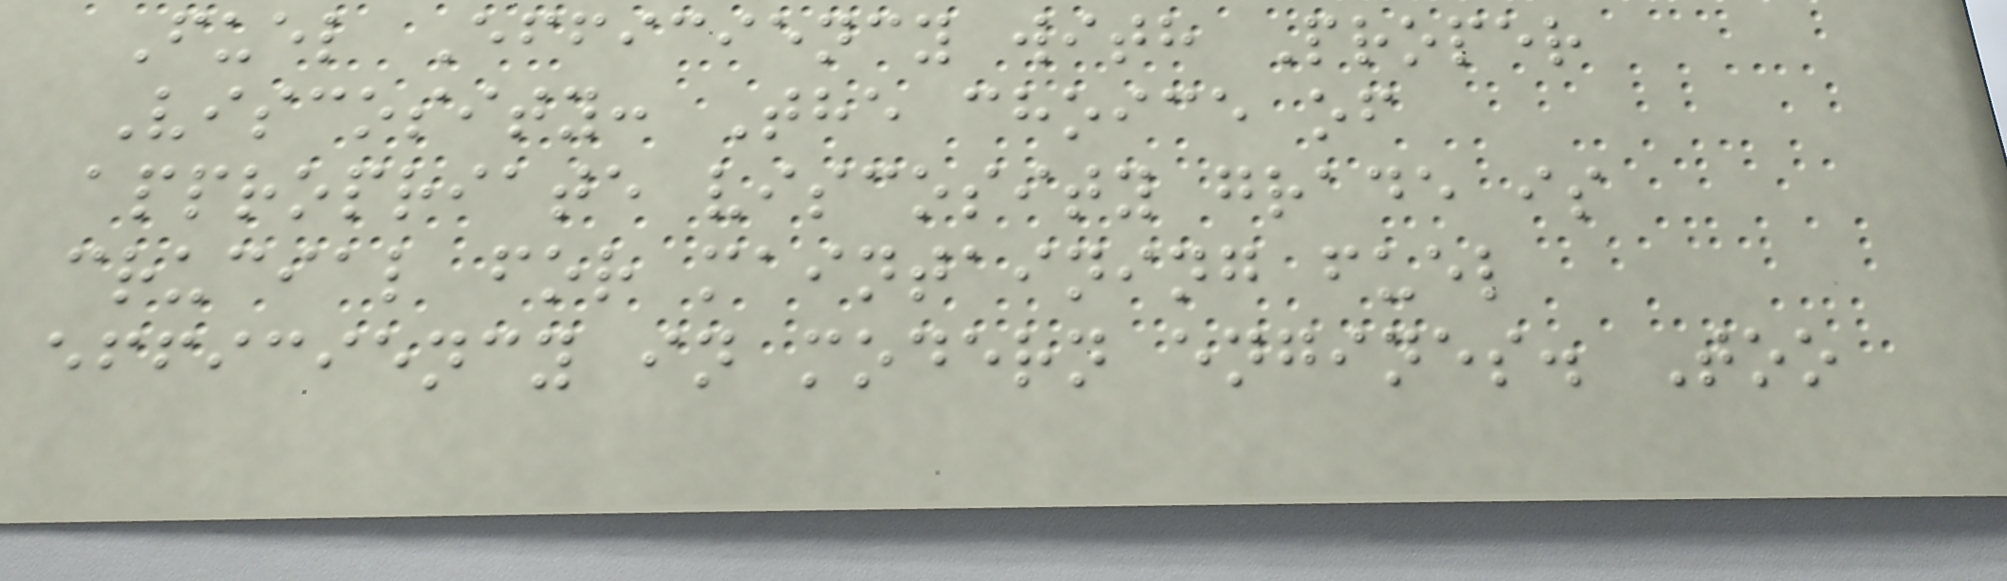Fuel Efficiency with Proper
Viscosity: The choice of
appropriate viscosity grade is
crucial for maintaining fuel
efficiency in modern engines. Too
